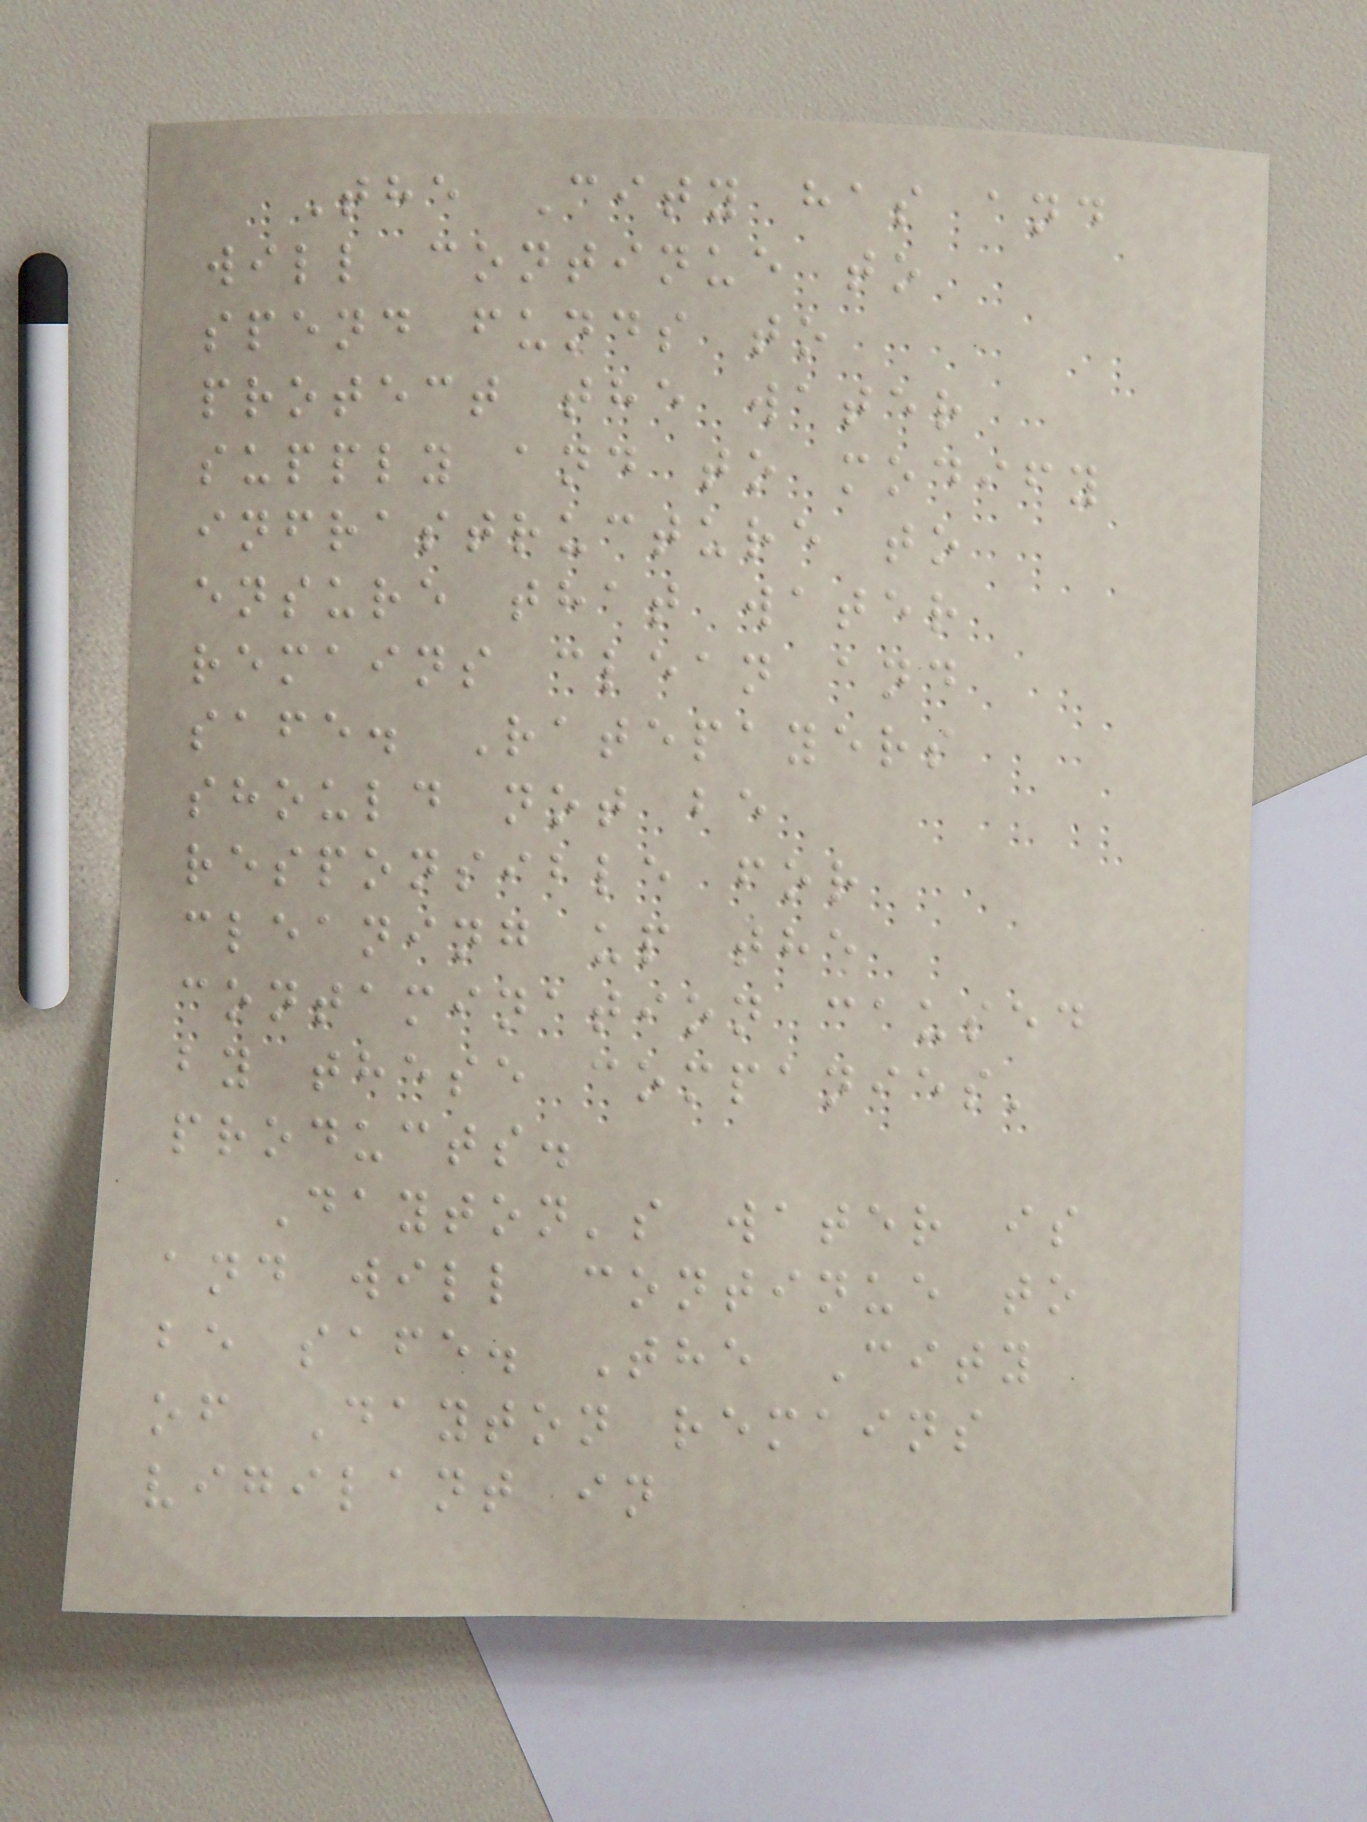The City has and
will continue to
spend funds to
protect the water
supply and to modify
infrastructure to
ensure that water
remains clean and
safe. Ratepayers
should not be
responsible for
cleaning up the
contamination caused
by these companies'
products.
Dayton's water is
and will continue to
be safe. The City
of Dayton remains
vigilant in
